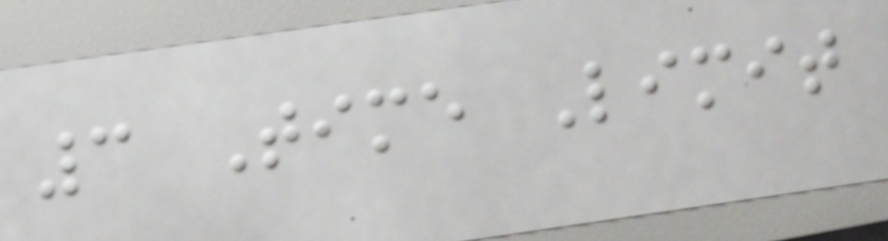3 Time Limit
